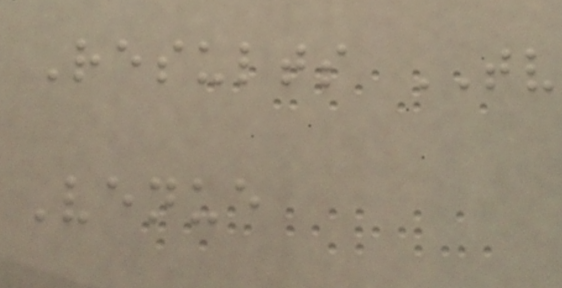Results TV
Venue
